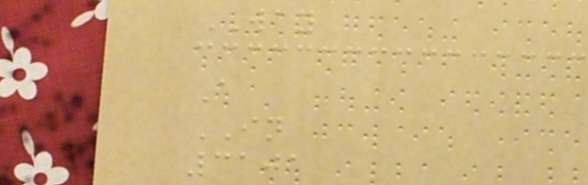WAY
A
IN
3101
